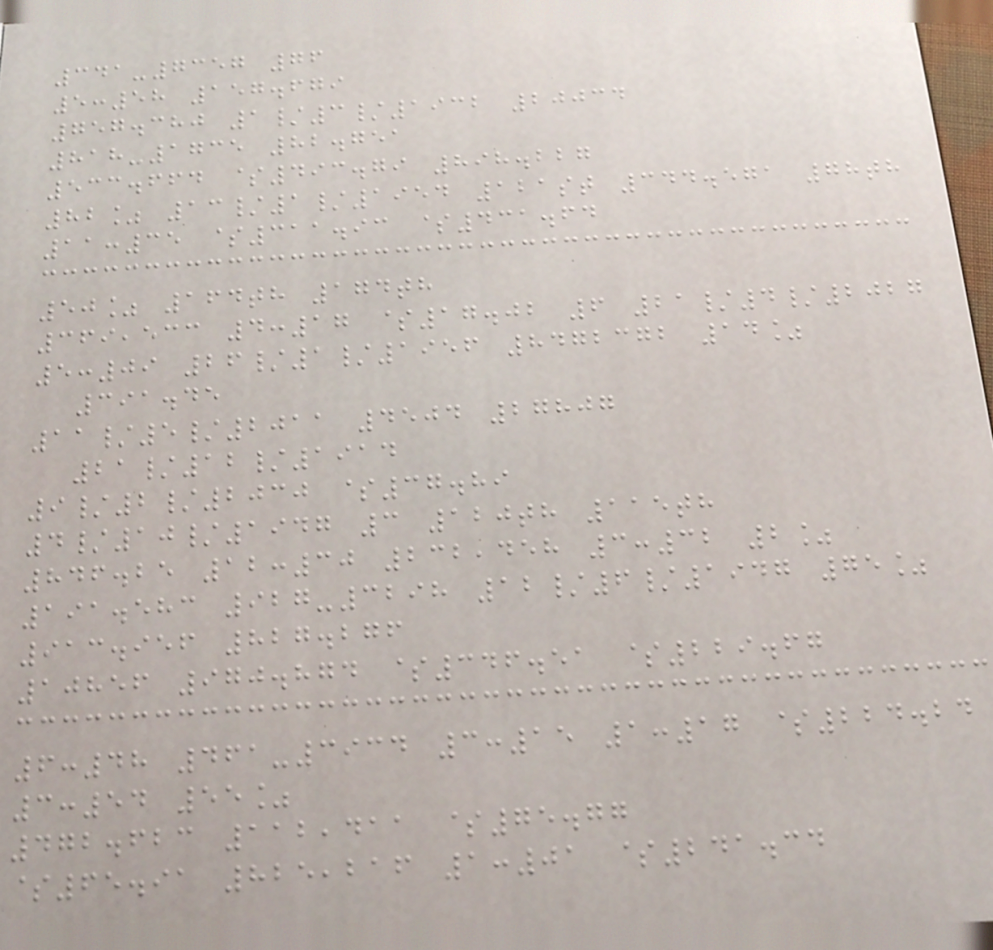341-7357 76
5:58 157.679
757.380 1/3/1932 20034
818-1735 82.751
533.664 $493.79 898.227
82% 13/1/1954 121st 344.571 78th
11:35 $311.93 $431.64
50% 164th 174th
369,533 4:17 $17.02 6 21/4/2027
5:09 26/1/1956 8472372 14%
391.45
11/5/2011 4504 27807
21/12/1914
9/2/2030 $37.89
4/10/1947 3 120th 115th
846.25 12:30 232,458 3:32 2%
191.583 927-3298 12/6/1947 75%
913.956 827.276
10856 970.874 $346.51 $229.67
6:48 461-3934 3:15 1:17 $224.24
3:54 55%
472.623 112,411 $75.77
$65.91 825,216 1:01 $241.34
